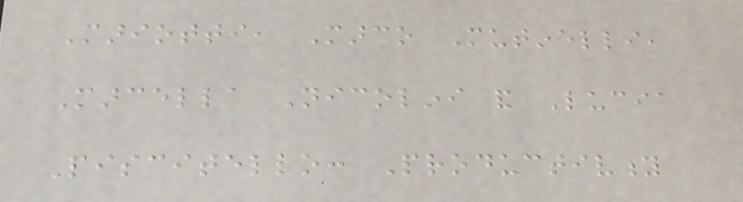Mariotti, Marco Mutinelli,
Marcella Nicolini and Lucia
Piscitello: Productivity
